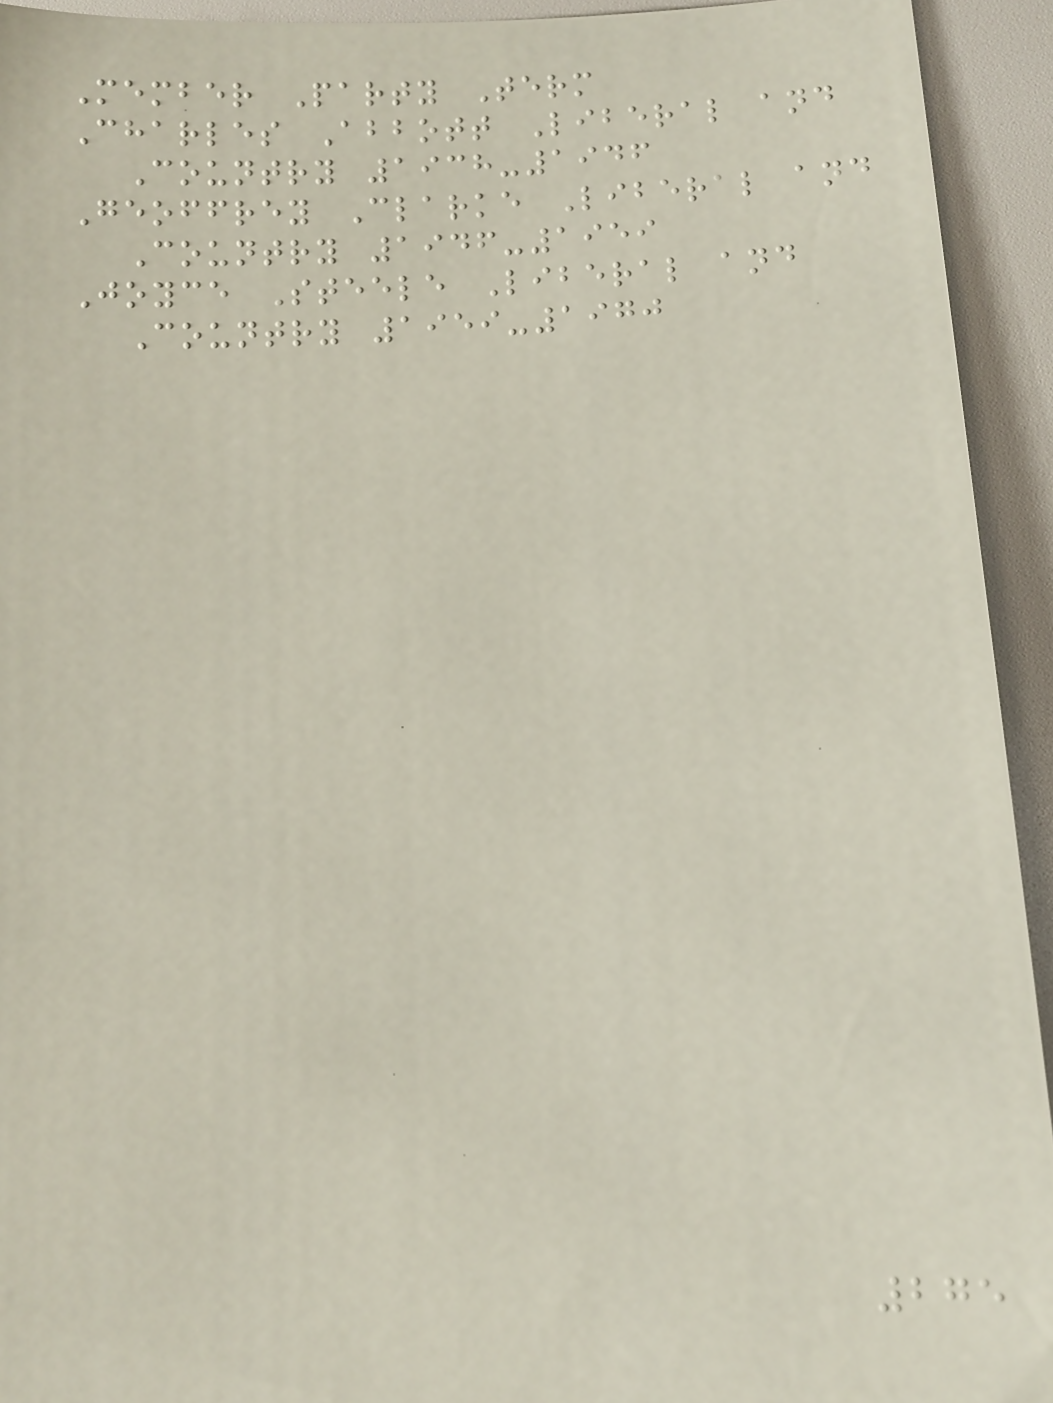Member Party Term
Charles Abbott Liberal and
Country 1938-1946
Geoffrey Clarke Liberal and
Country 1946-1959
Joyce Steele Liberal and
Country 1959-1970
275
